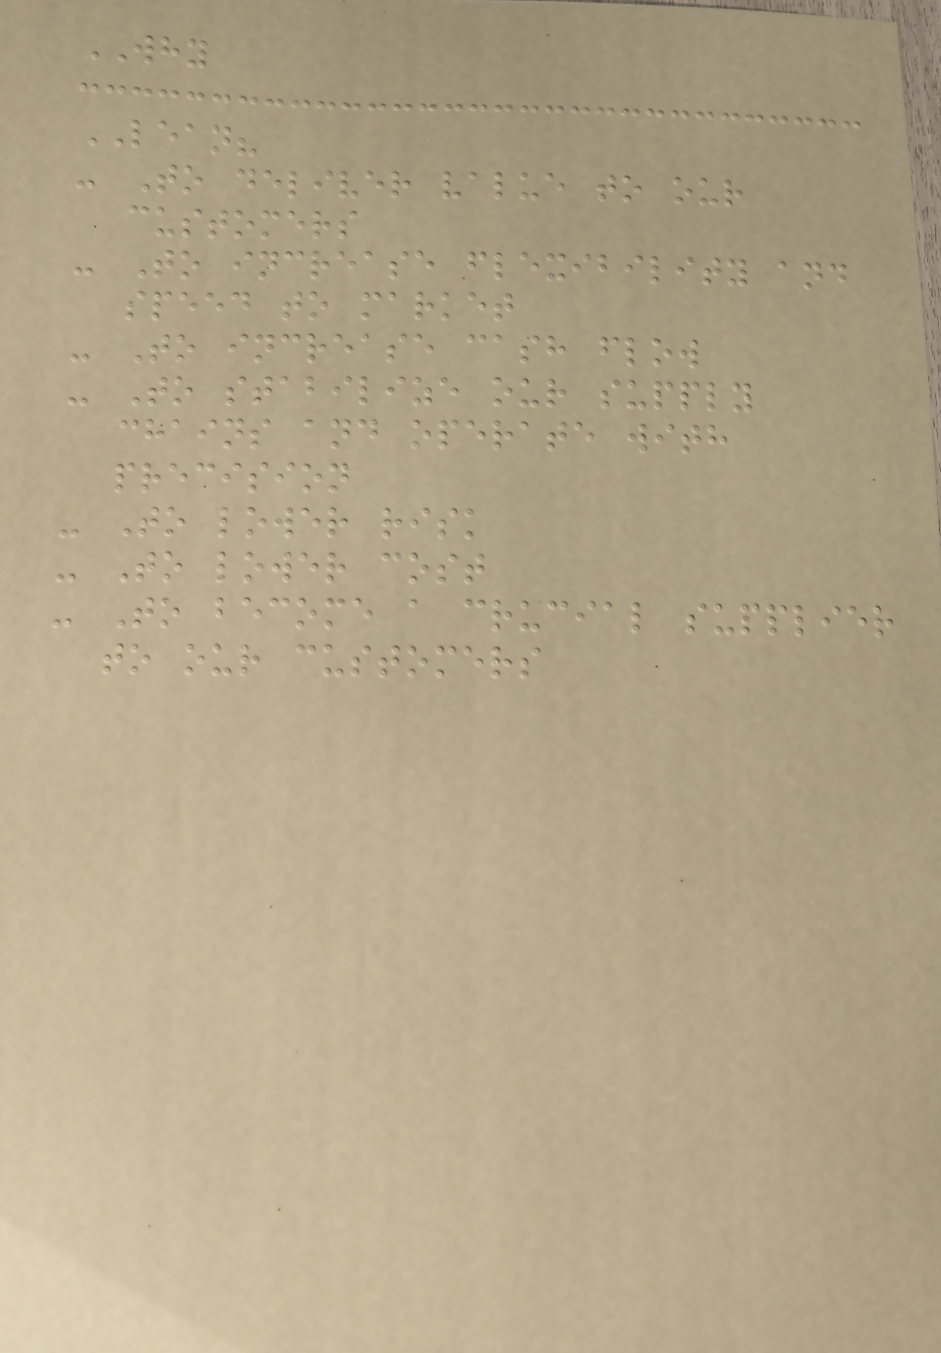WHY
LEAN?
- To deliver value to our
customers
- To increase flexibility and
speed to market
- To increase cash flow
- To stabilize our supply
chains and operate with
precision
- To lower risk
- To lower cost
- To become a crucial supplier
to our customers
